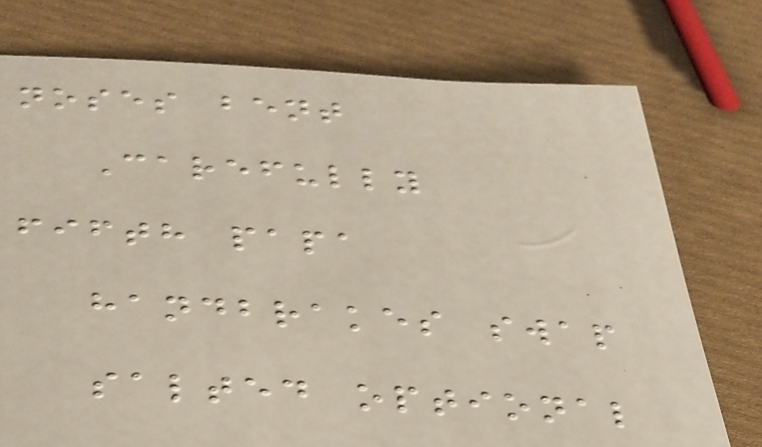noses bent
Carefully
fifth papa
handbrakes swap
salted optional
